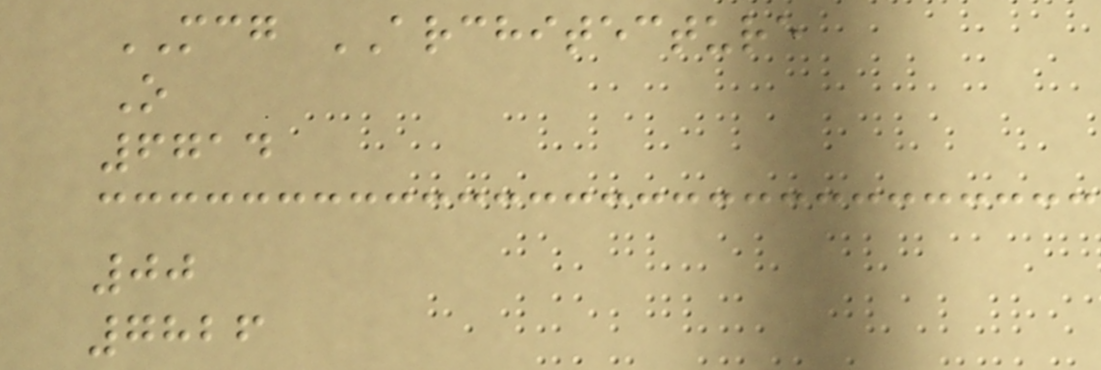MCG ARCHITECTURE
O
6714
00
7826
